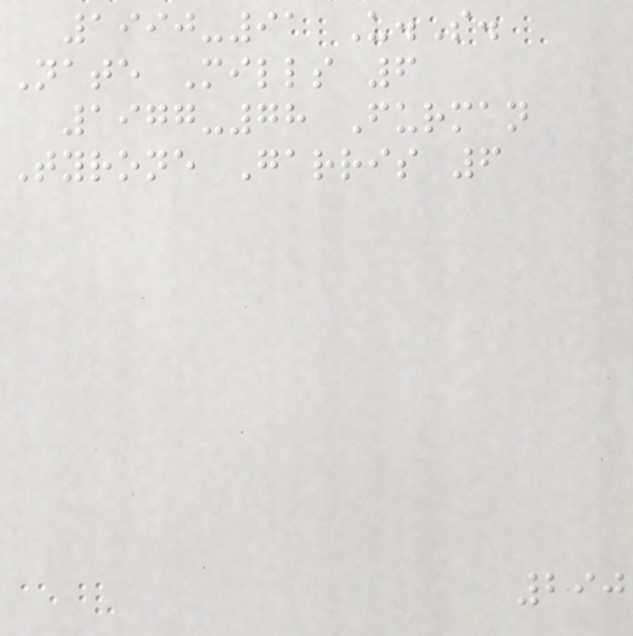1990-91 U.S.
Nate Mills 6
1977-78 Furman
Tyrone Garris 6
290
